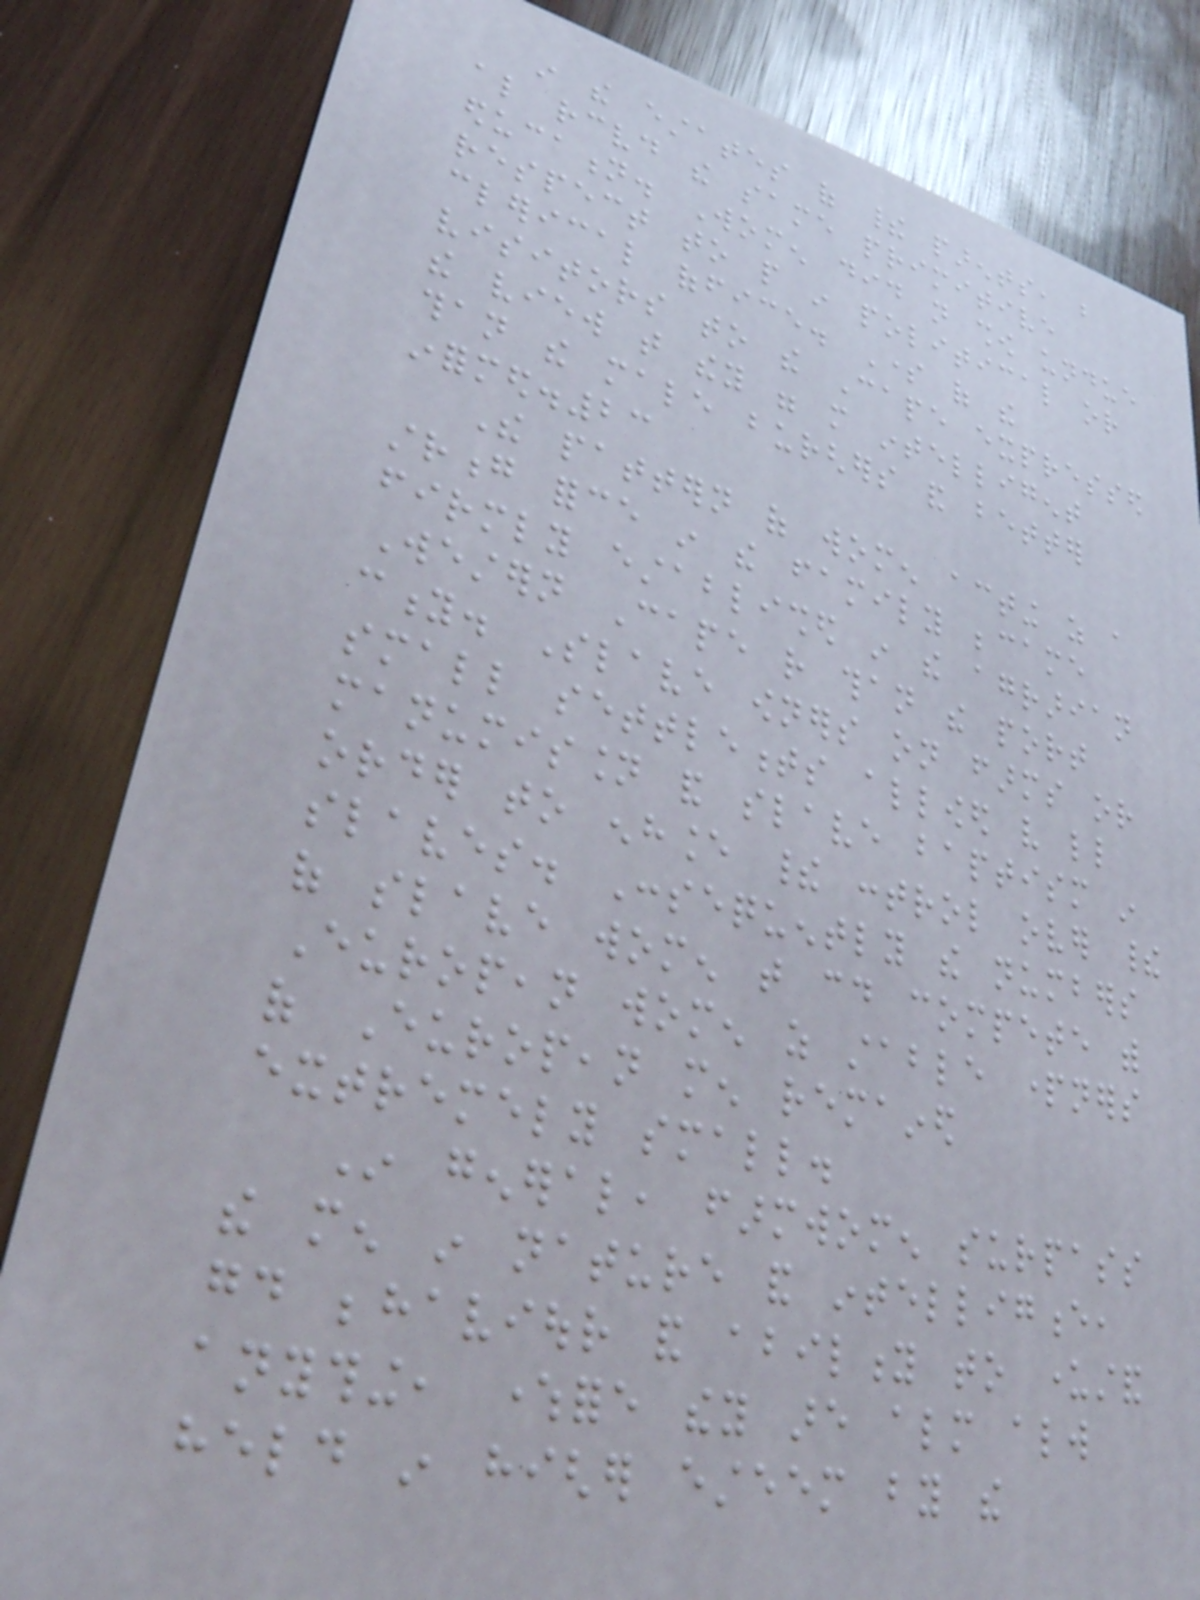in the estates of their parents, but
also received the same primitive
education. Women did not show undue
respect to people in political or
clerical office. Some of the
visitors to the Cape expressed
the view that they were more intelligent
than the male burghers and better
informed.23
The pattern of women acting as a
strong force in the family became
firmly established in the agrarian
Western Cape rather than the port
city. Slave owners on farms or
small settlements allowed very little
manumission and slave baptism in
order to enhance their control over their
slaves. Consequently the numbers
of slave women that could compete with
European women as stable partners
of European men remained
extremely small.
In general, farmwomen surpass
the men in nature and intelligence,
good behaviour and ability to understand
anything, wherefore they are almost always
held in higher esteem by the
